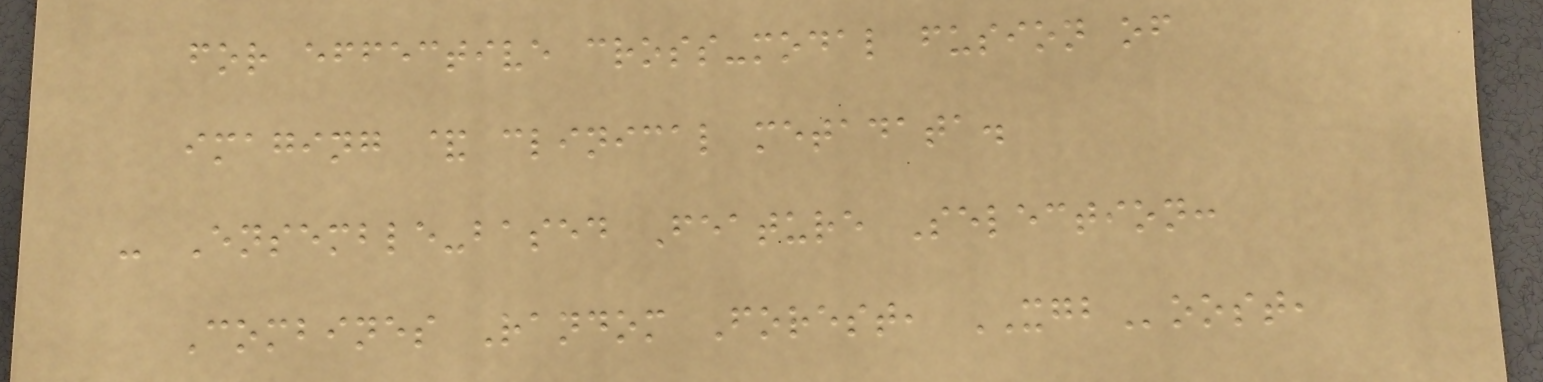for effective cross-modal fusion of
imaging & clinical metadata.
- Ensemble-based Feature Selection:
Combines Random Forest, XGBoost,
